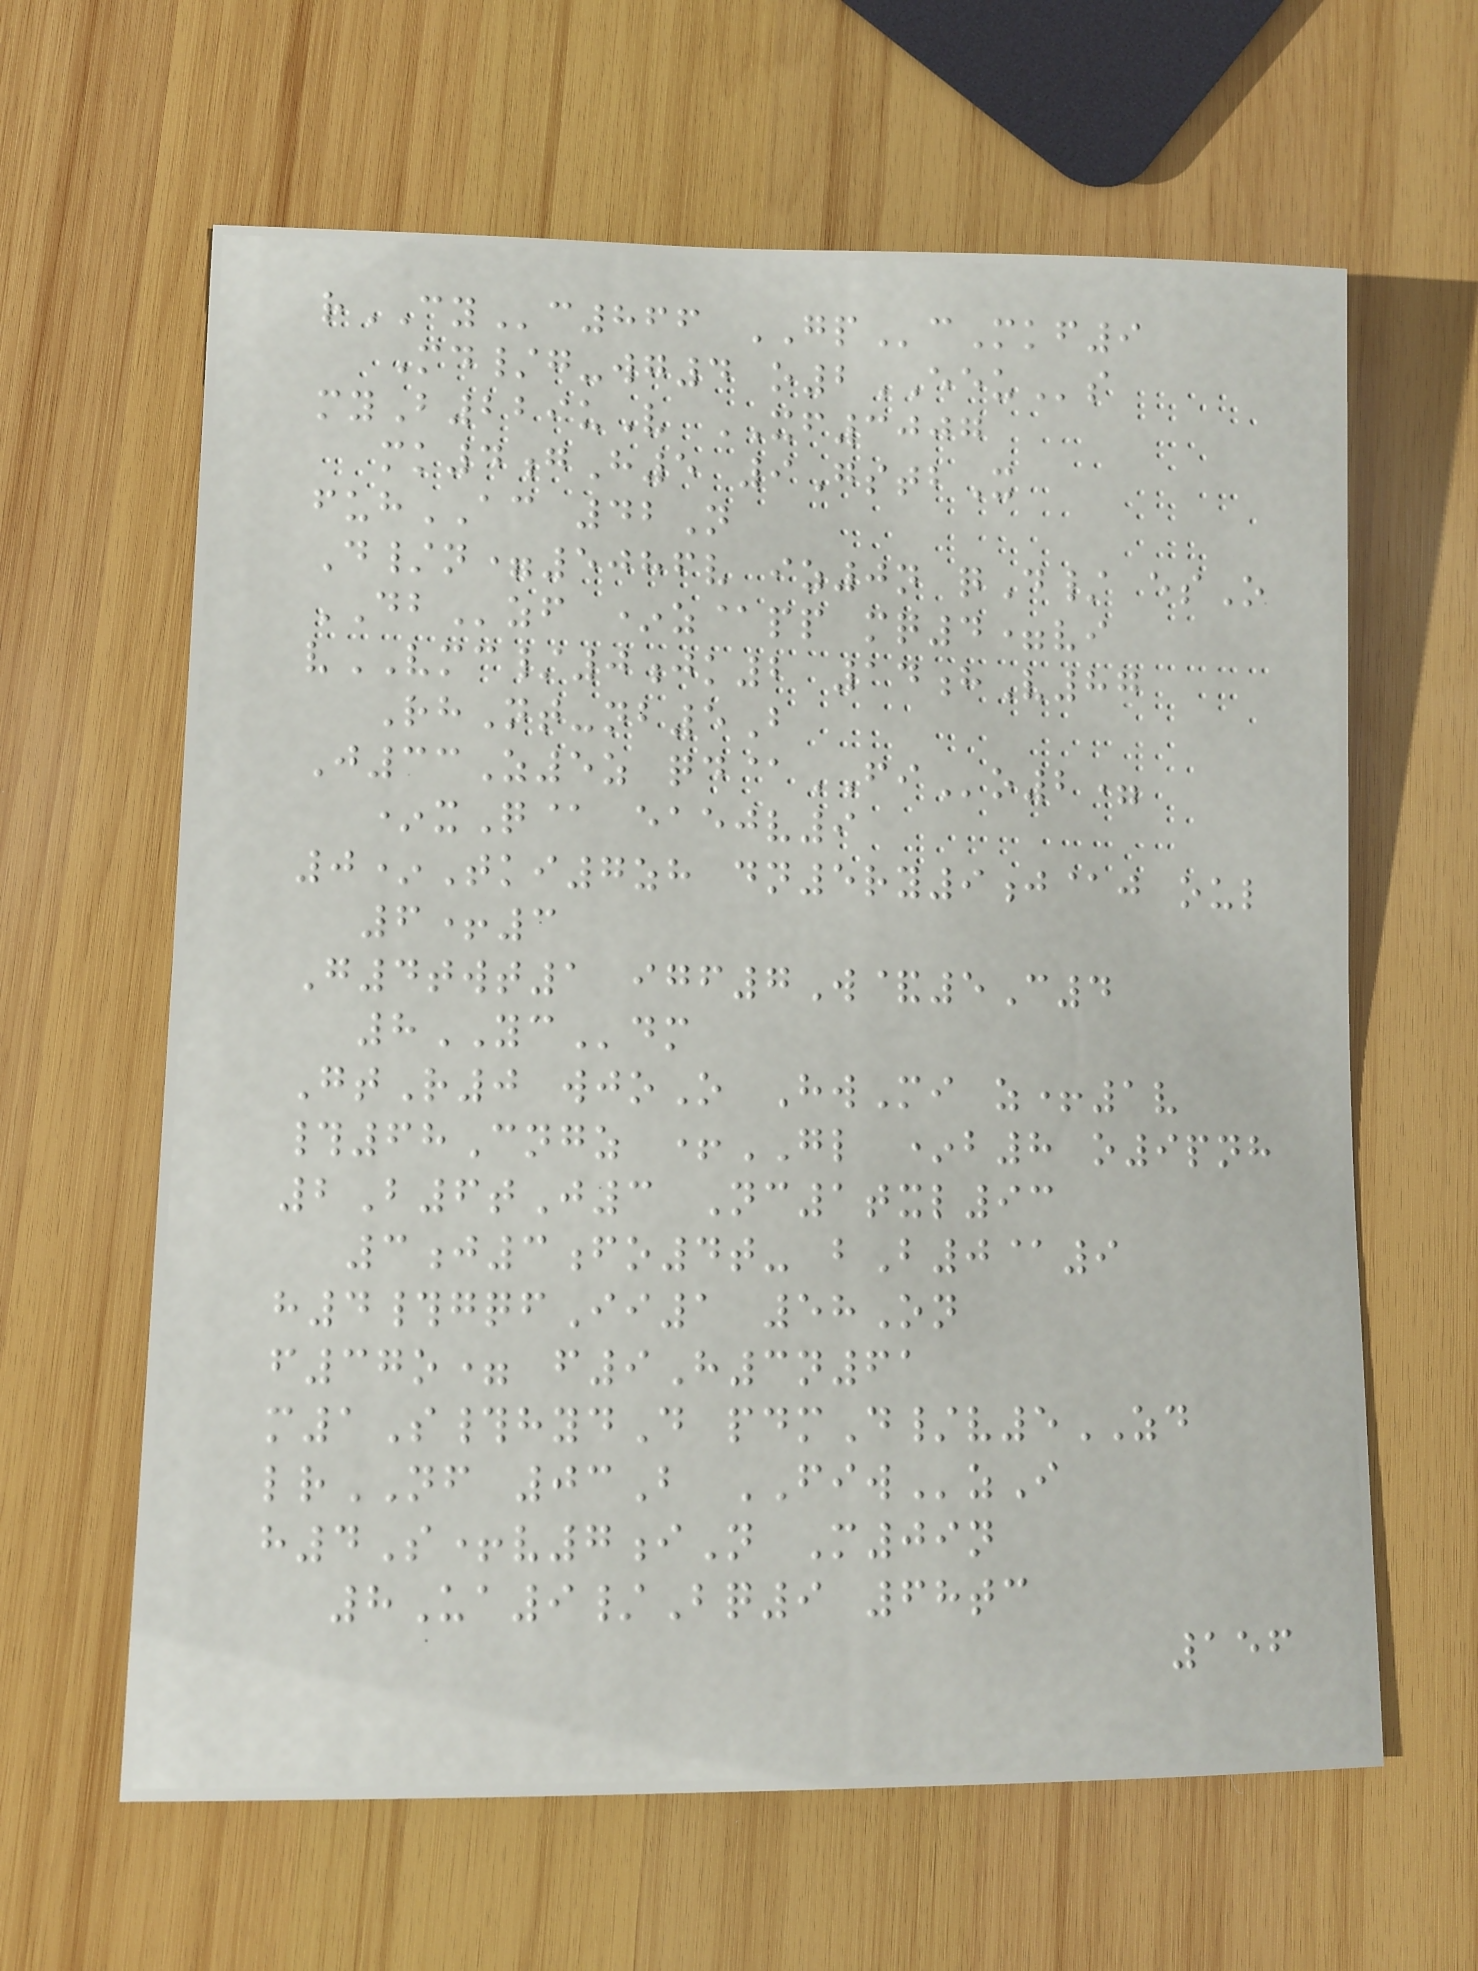rCYc866 GPcMkf9
Md/g-wg4 o2EEUs
myB229uV XF3007
mk4gH5 9GstbX
fuhAC 42N
D/n=5086v iz0n qD/ esO
DBzf *z@pp mq4=vi
vVMC/0jk2 14hV87
RhNt-nb5B
J33Z5z qd@FIo2=
*xQ@ eaejv9
0*Tki7zh dn5ry9j@j oul
6+3
G4twt1 igf7W&5C4
8YCdm
GtR0 wjoO HwMi z+1v
#68Cngz +GL *b8 o9pnh
2B6tJ3 Nc1txl93
3j3fo4t- bB0@9
h4#gqfIi1 58On
f37o= f9H3n61
m1S#hydD pdmD/v5ZD
lrNF 03B FIWzI
h4S+v7iN M09n
8Ua9/Bq9 68tc
156
